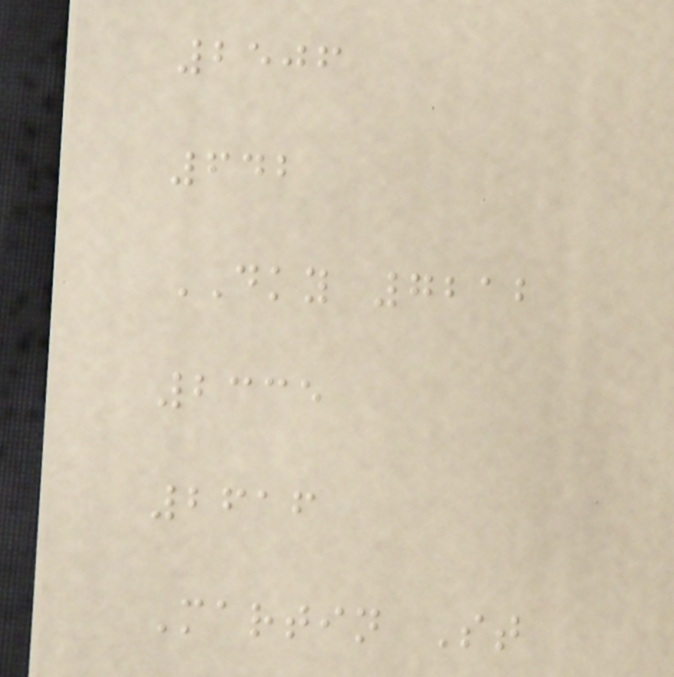2506
642
DKY 7212
2335
2616
Martin St
